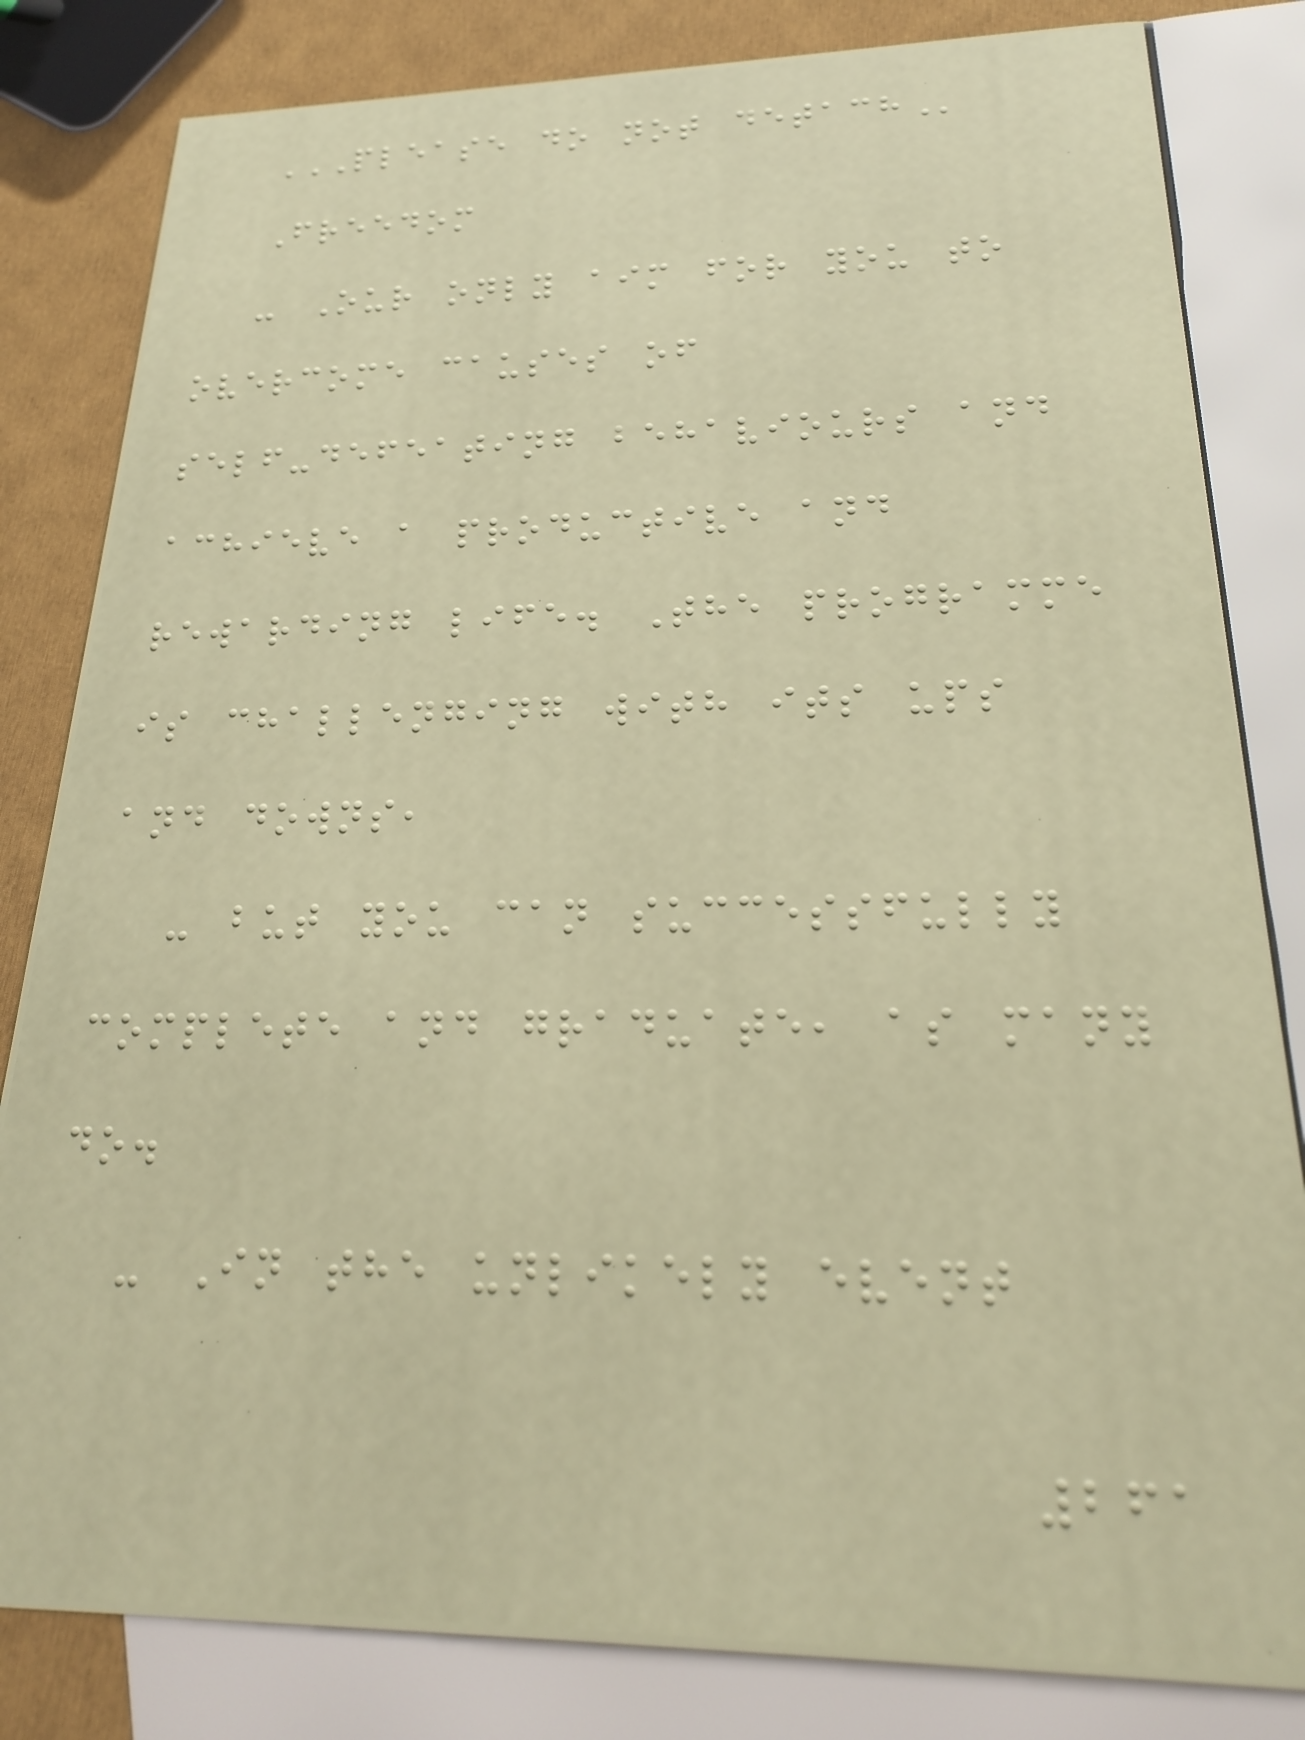PLEASE DO NOT DETACH
Freedom
- Our only aim for you to
overcome causes of
self-defeating behaviours and
achieve a productive and
rewarding life. The programme
is challenging with its ups
and downs,
- but you can successfully
complete and graduate, as many
do.
- In the unlikely event
261
